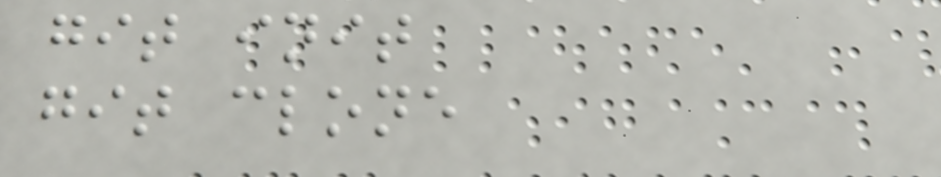git init
git clone
